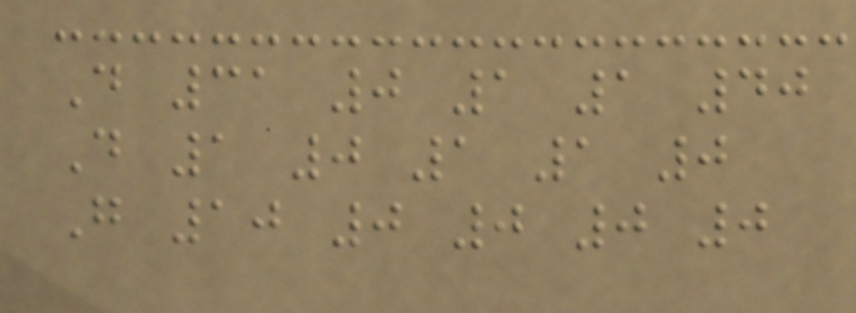D 31 0 1 1 40
D 1 0 1 1 0
G 10 0 0 0 0
